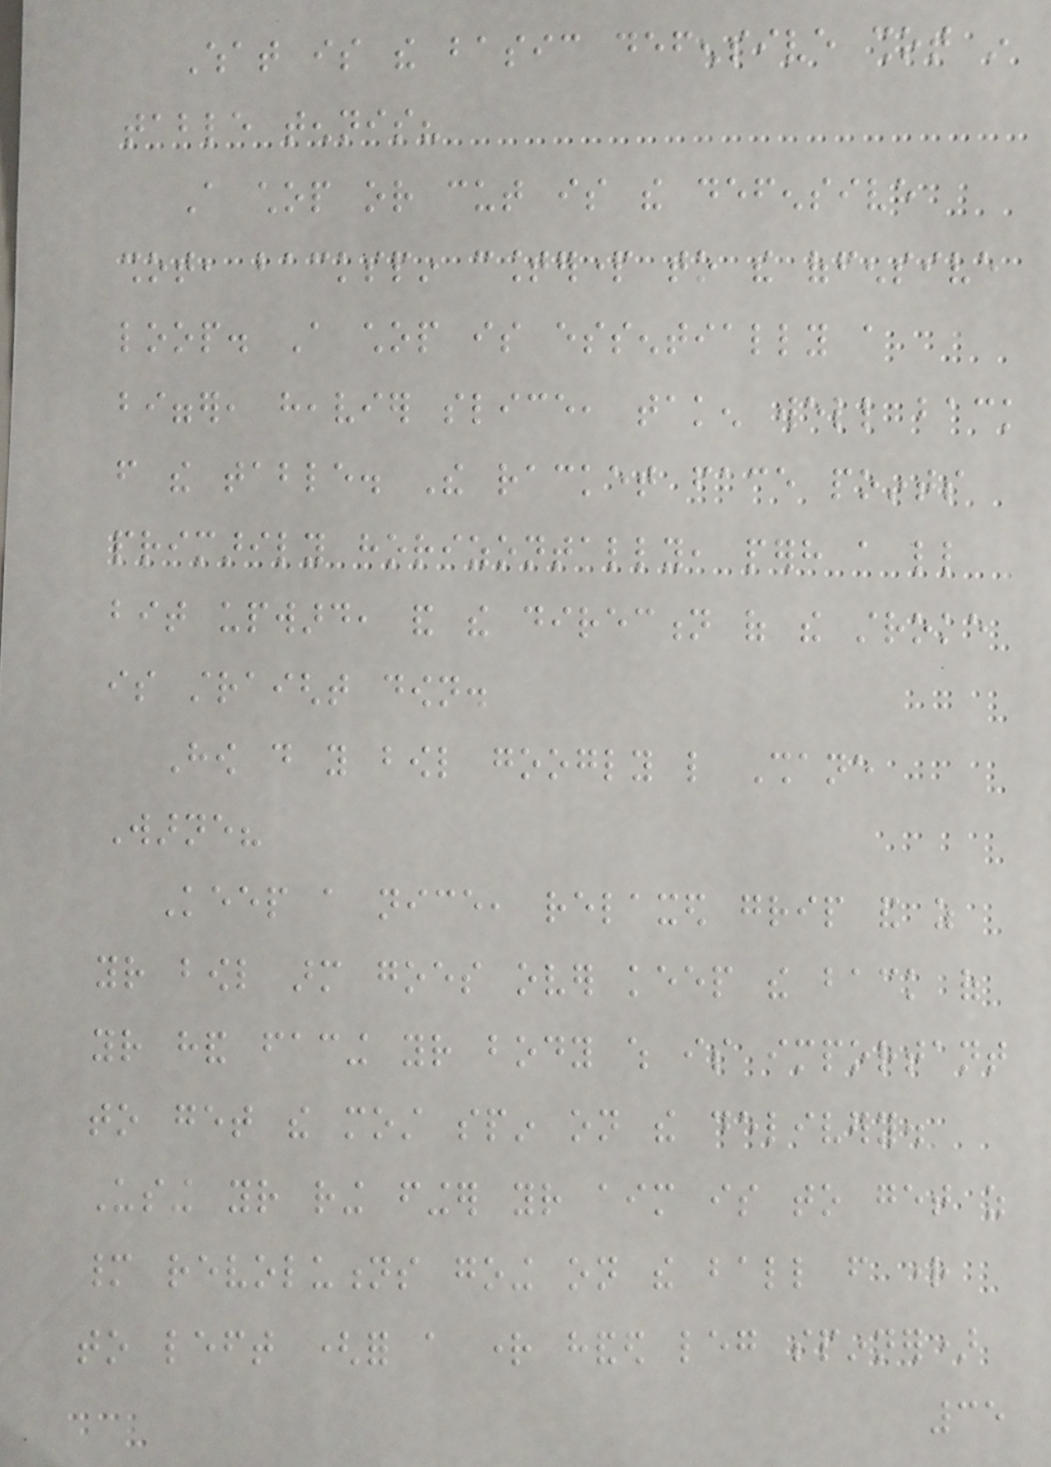What is the basic defensive shot in
table tennis?
A chop or cut is the defensive
shot, backspin counterpart to the offensive
loop. A chop is essentially a
bigger, heavier slice, taken well back
from the table. The racket face points
primarily horizontally, perhaps a little
bit upward, and the direction of the stroke
is straight down.
How do you bowl googly like Shane
Warne?
Keep a nice, relaxed grip and as
your bowl arm goes over keep the back of
your hand facing your body which is important
to get the most spin on the delivery.
Using your ring finger your aim is to get as
many revolutions going on the ball from right
to left (for a right handed leg spinner)
35
